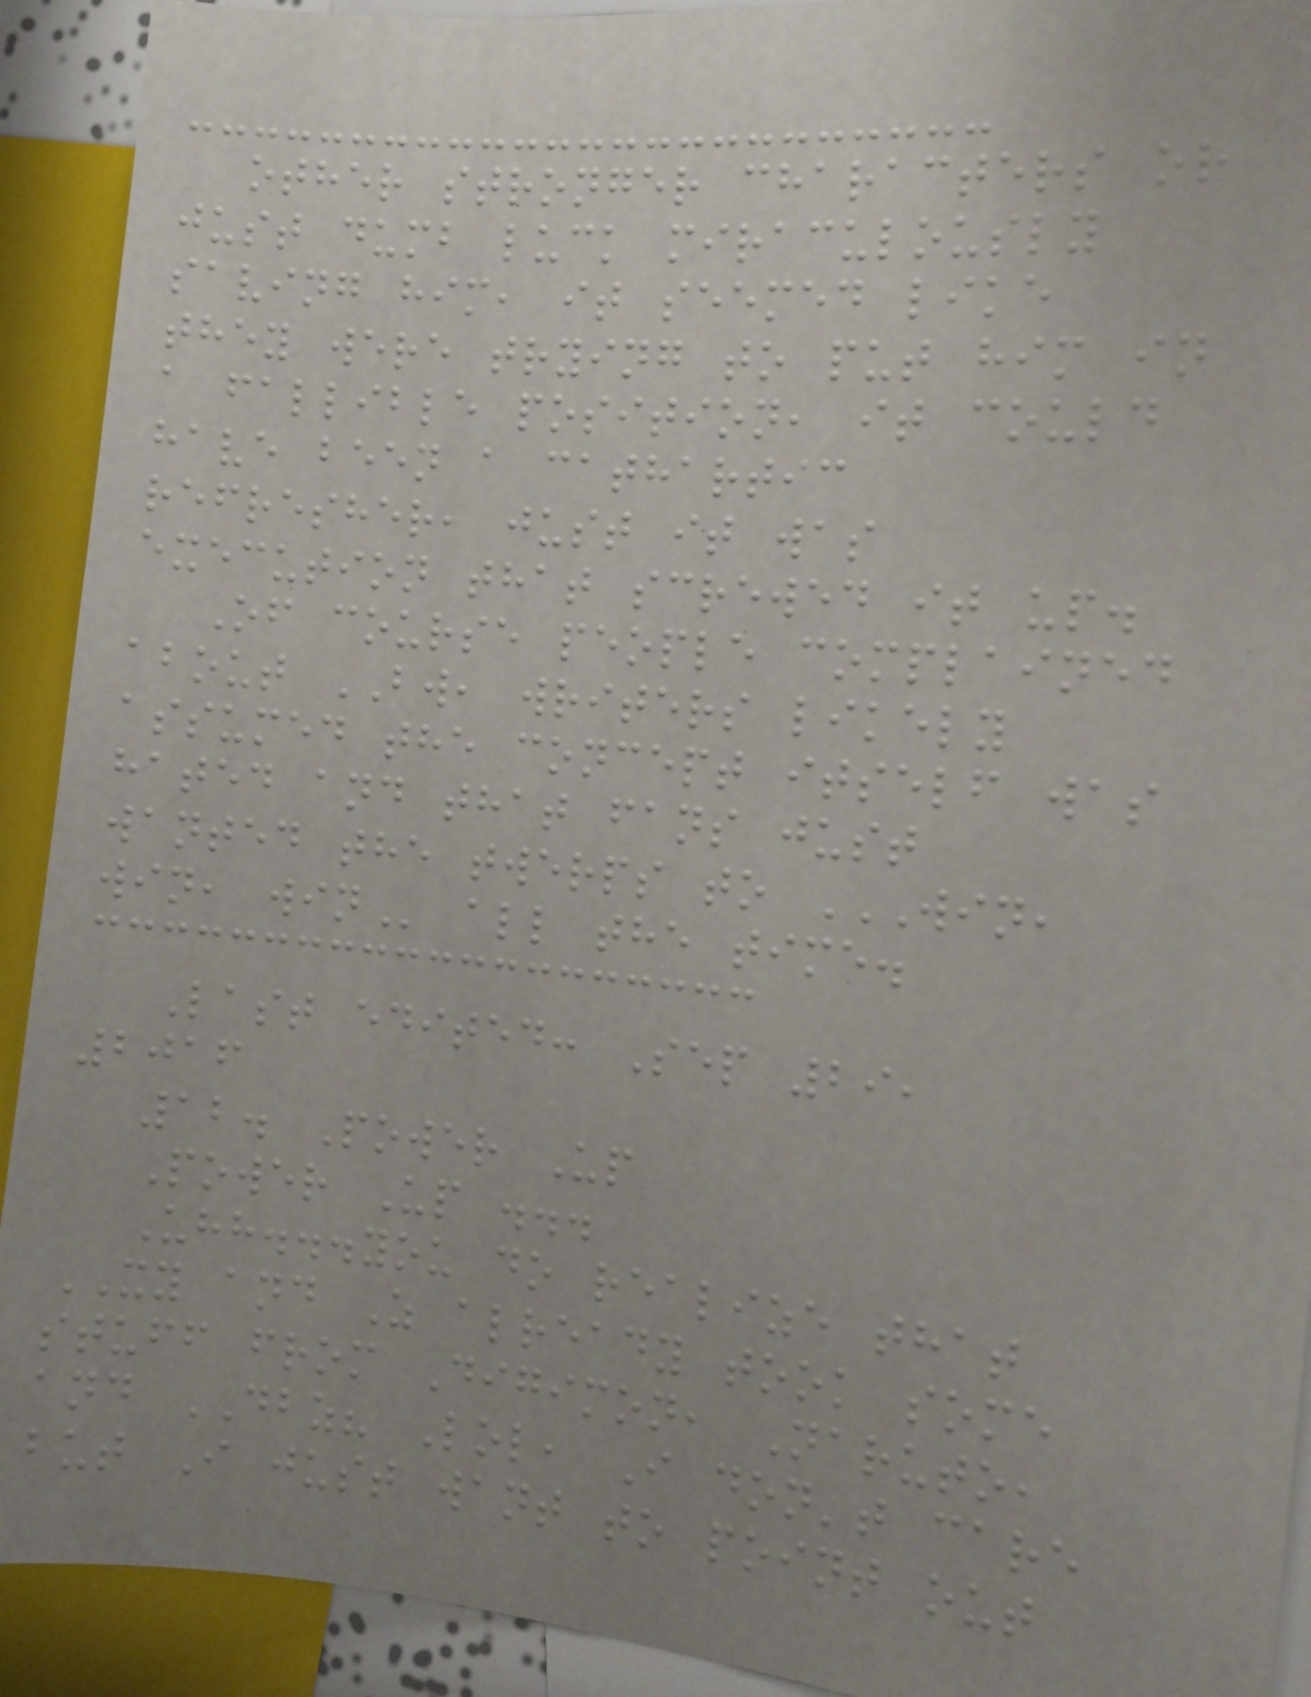other stronger characters or
just dumb luck miraculously
saving him, it seemed like
they were trying to put him in
a fallible position, it could
have been a cathartic
refresher, just it was
execution that screwed it up.
Of course people complained
about BW, writers likely
assumed the concept itself was
hated and that fans just
wanted the twerps to WIN,
WIN, WIN all the time.
Last edited: Sep 29,
2016
12. Power Up
Power Up ...
Uhh...you do realize that
XY and Z already took some
stuff from Digimon, Naruto,
and DBZ? Lol, I don't care
but I just want to point out
